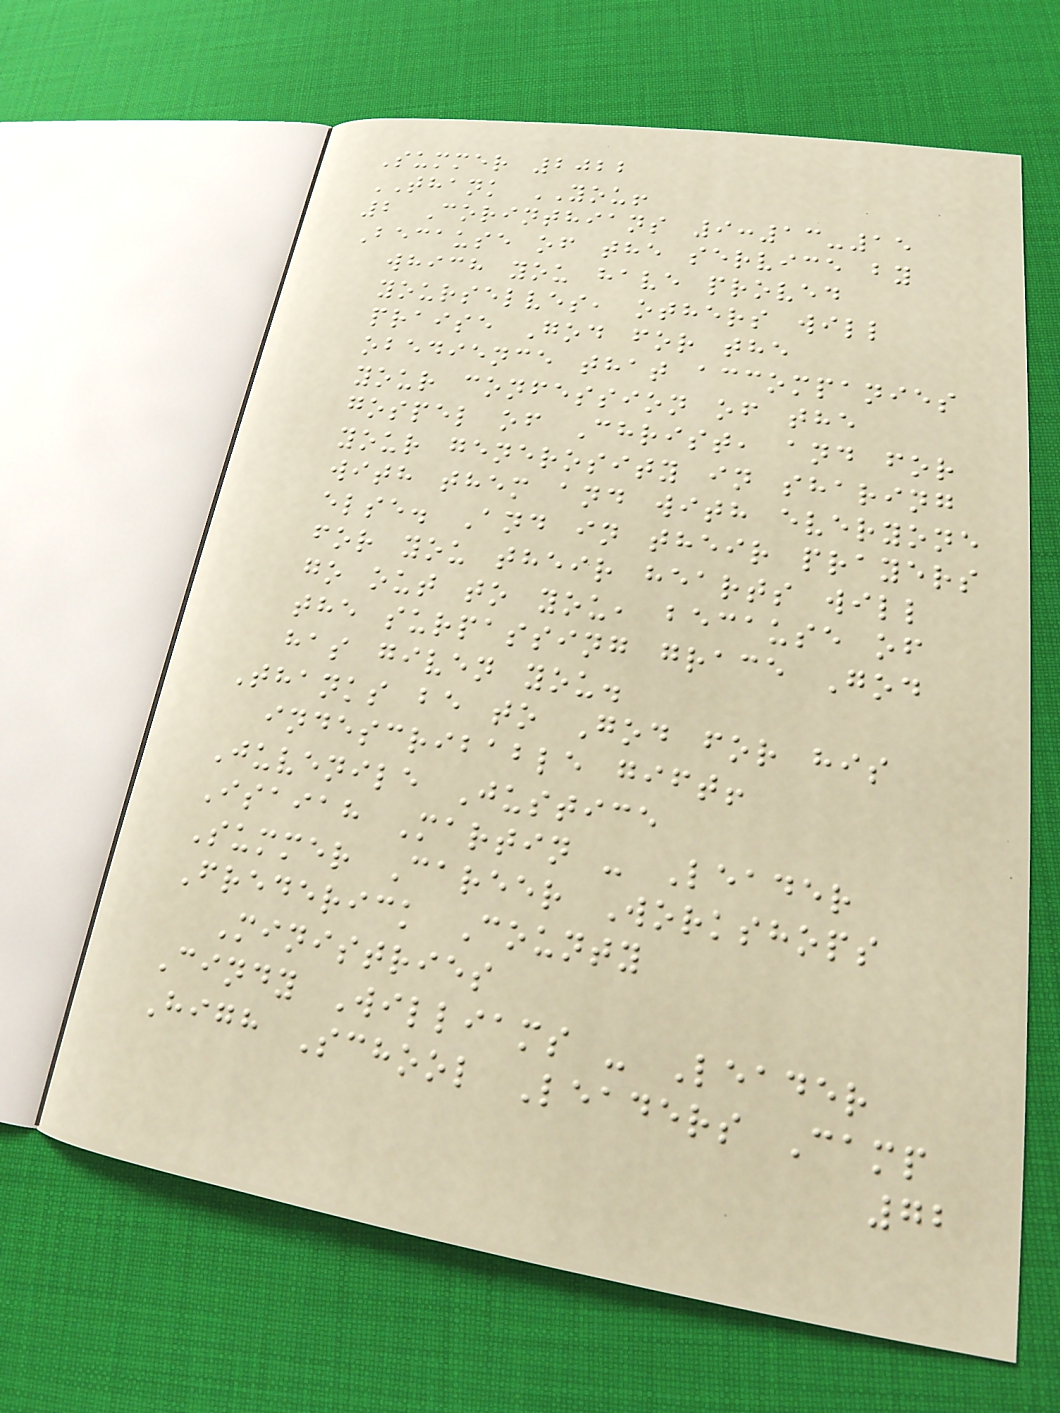Summer 2022
THANK YOU!
2 Corinthians 9:13-15
Because of the service by
which you have proved
yourselves, others will
praise God for the
obedience that accompanies
your confession of the
gospel of Christ, and for
your generosity in sharing
with them and with everyone
else. And in their prayers
for you their hearts will
go out to you, because of
the surpassing grace God
has given you.
Thanks be to God for his
indescribable gift!
Juvenile Justice
Isaiah Martin - Leader
Summer Career Workshops
Frederick County
Ministries
Cindy Williams - Leader
High School Leaders Camp
72
